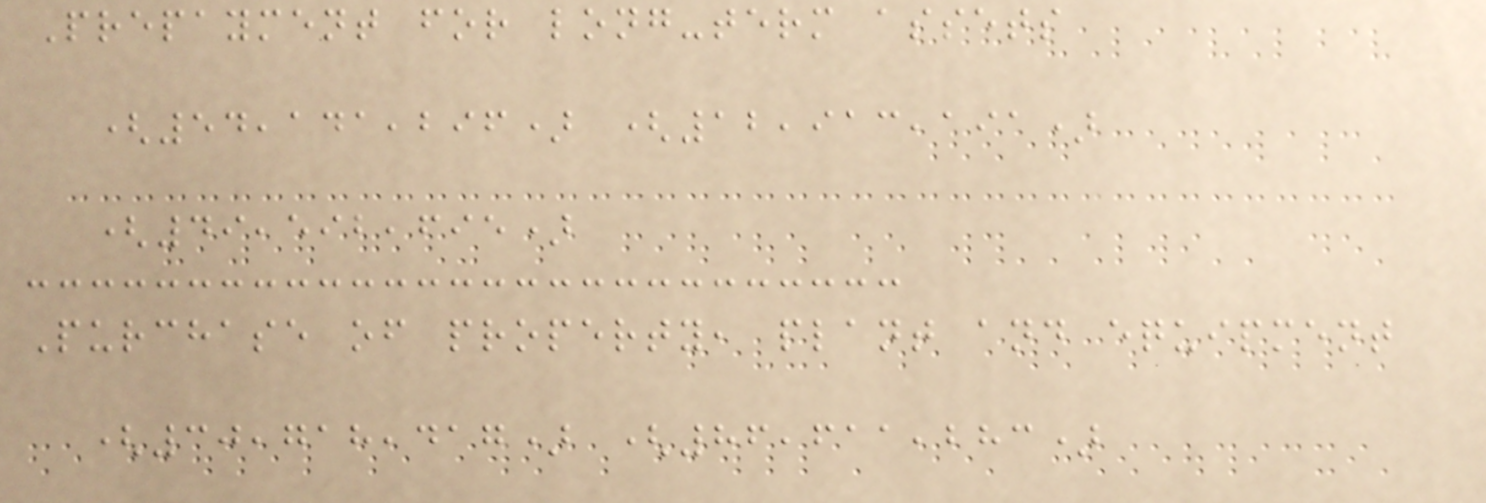Prepayment for long-term assets
(54,141,296) (12,913,191)
(49,592,695)
Purchase of property, plant and equipment
(30,718,417) (86,611,283)
